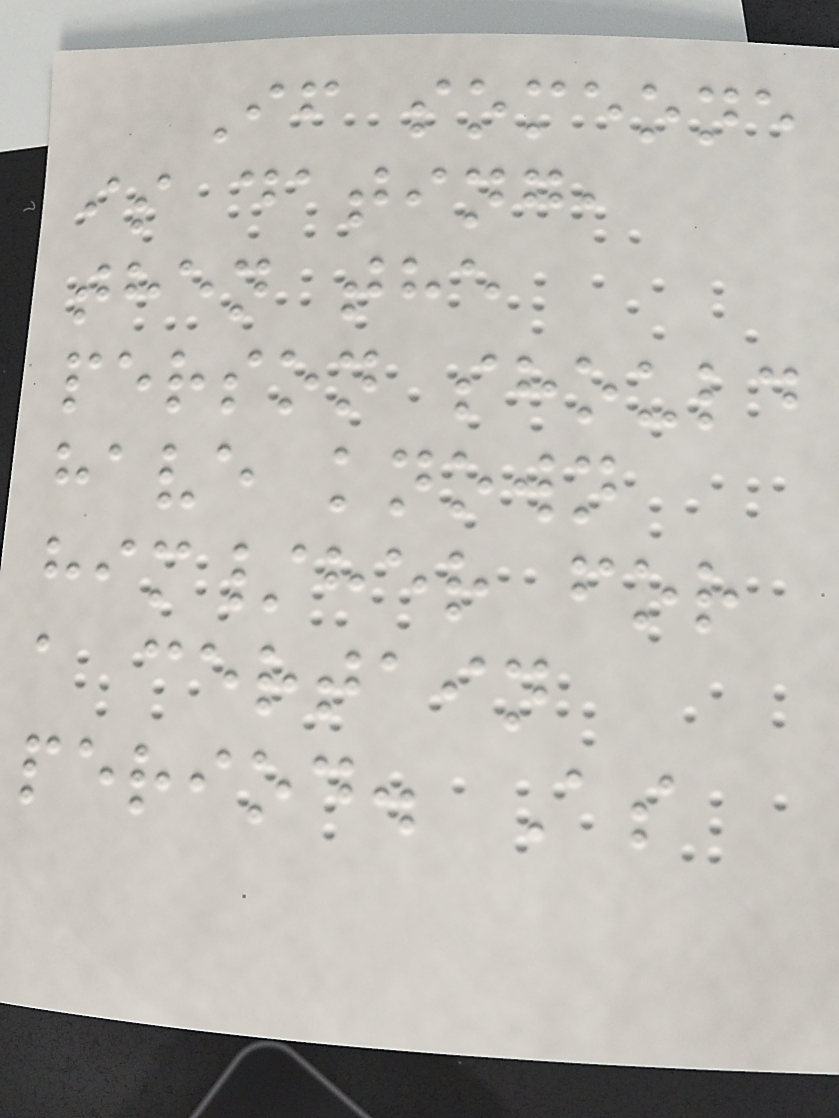If someone
is dating,
then the
person should
have known
him/her for
a certain
period. As
